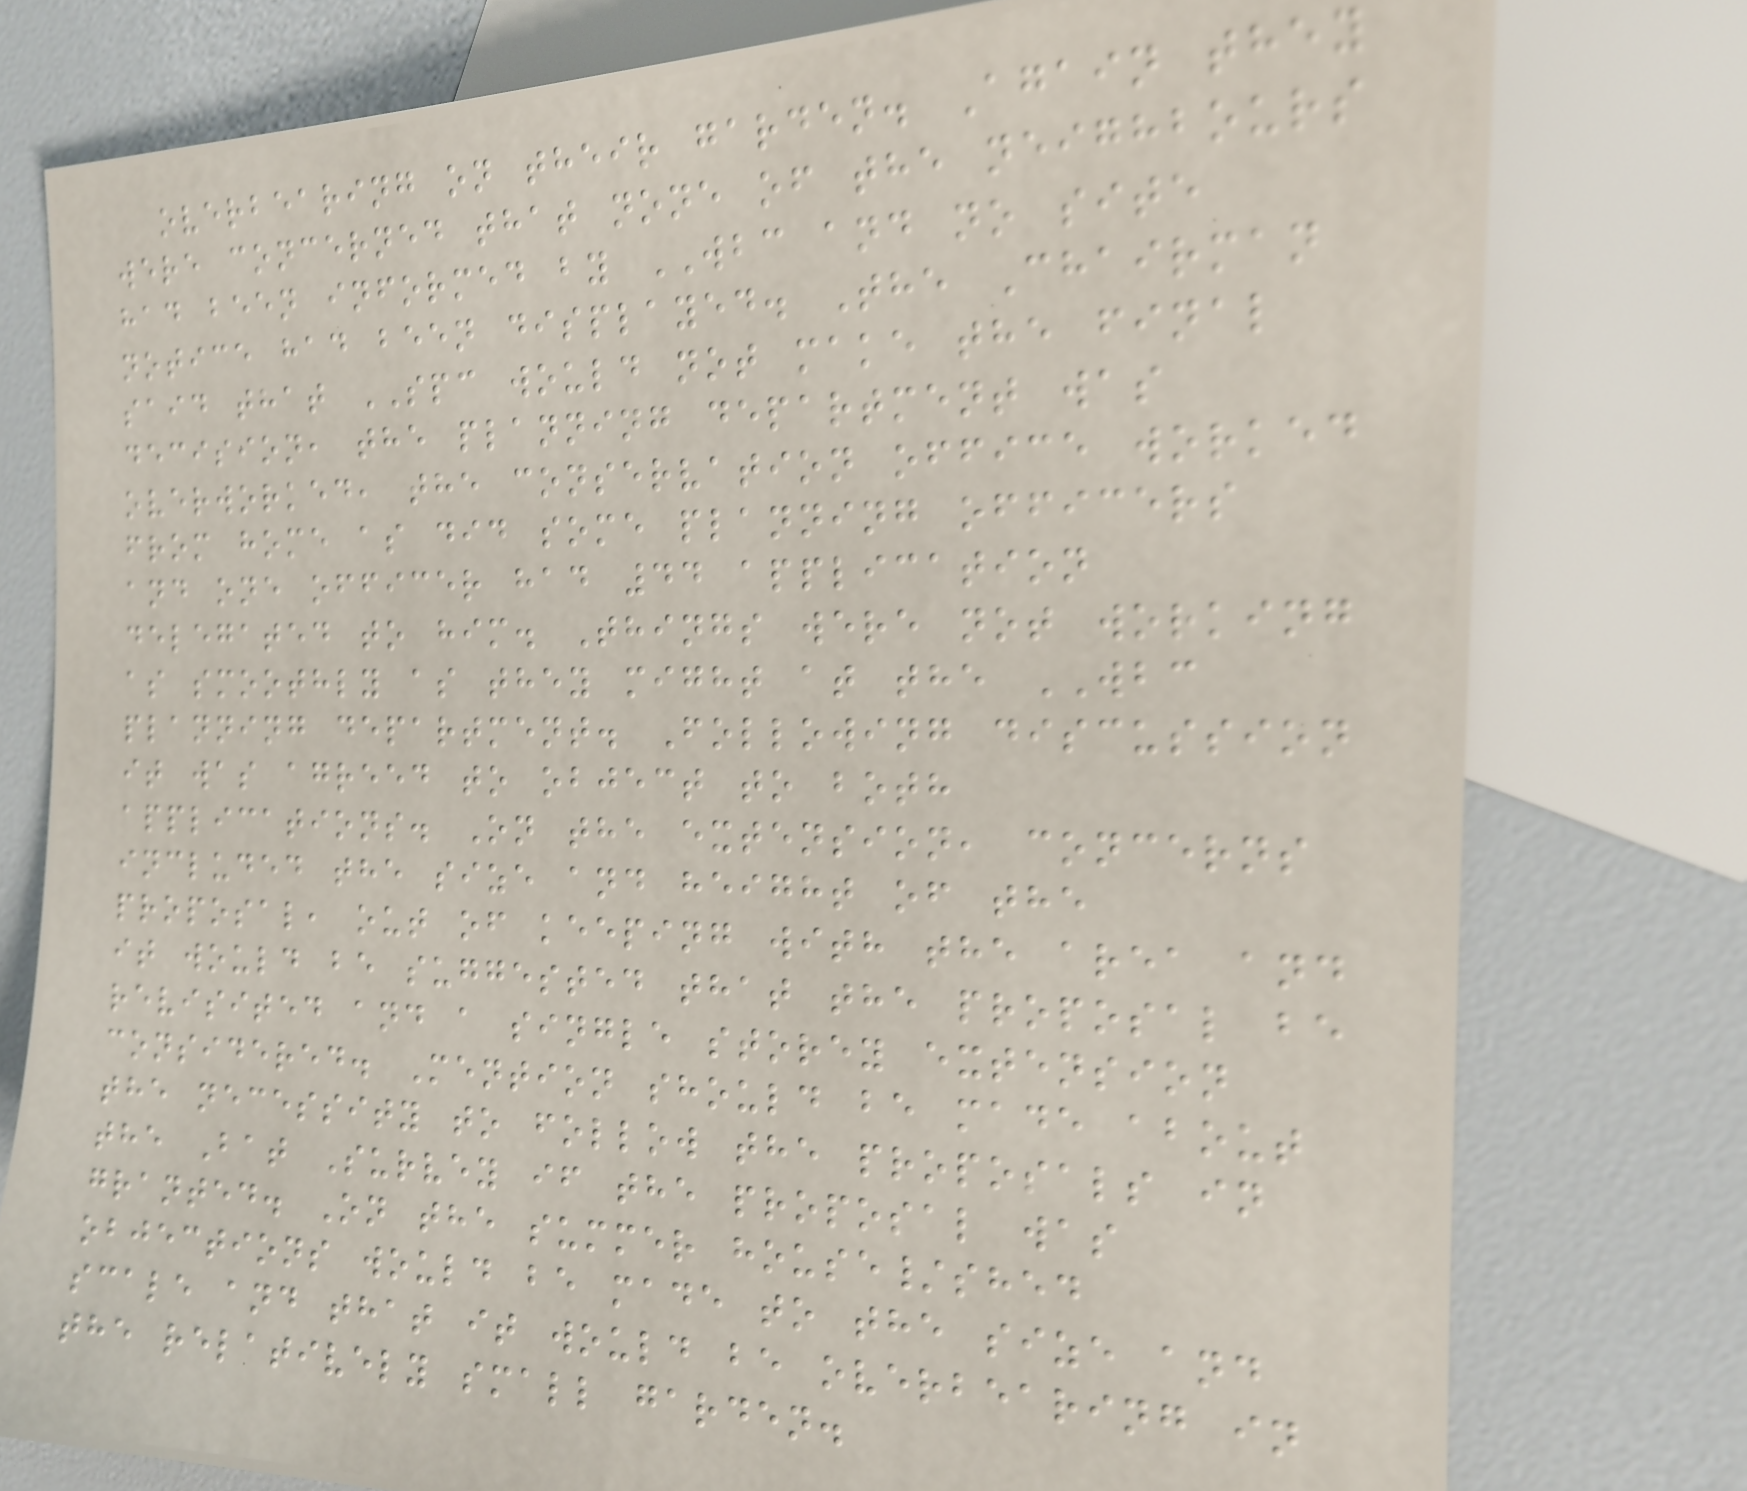overbearing on their garden. Again they
were concerned that none of the neighbours
had been informed by WBC and no site
notice had been displayed. The Chairman
said that SPC would not make the final
decision, the planning department was
overworked, the conservation office worked
from home as did some planning officers
and one officer had 44 application
delegated to him. Things were not working
as smoothly as they might at the WBC
planning department. Following discussion
it was agreed to object to both
applications. On the extension, concerns
included the size and height of the
proposal, out of keeping with the area and
it would be suggested that the proposal be
revisited and a single storey extension
considered. Mention should be made about
the necessity to follow the proposals in
the Bat Survey if the proposal was
granted. On the summer house/shed
objections would be made to the size and
scale and that it would be overbearing in
the relatively small garden.
